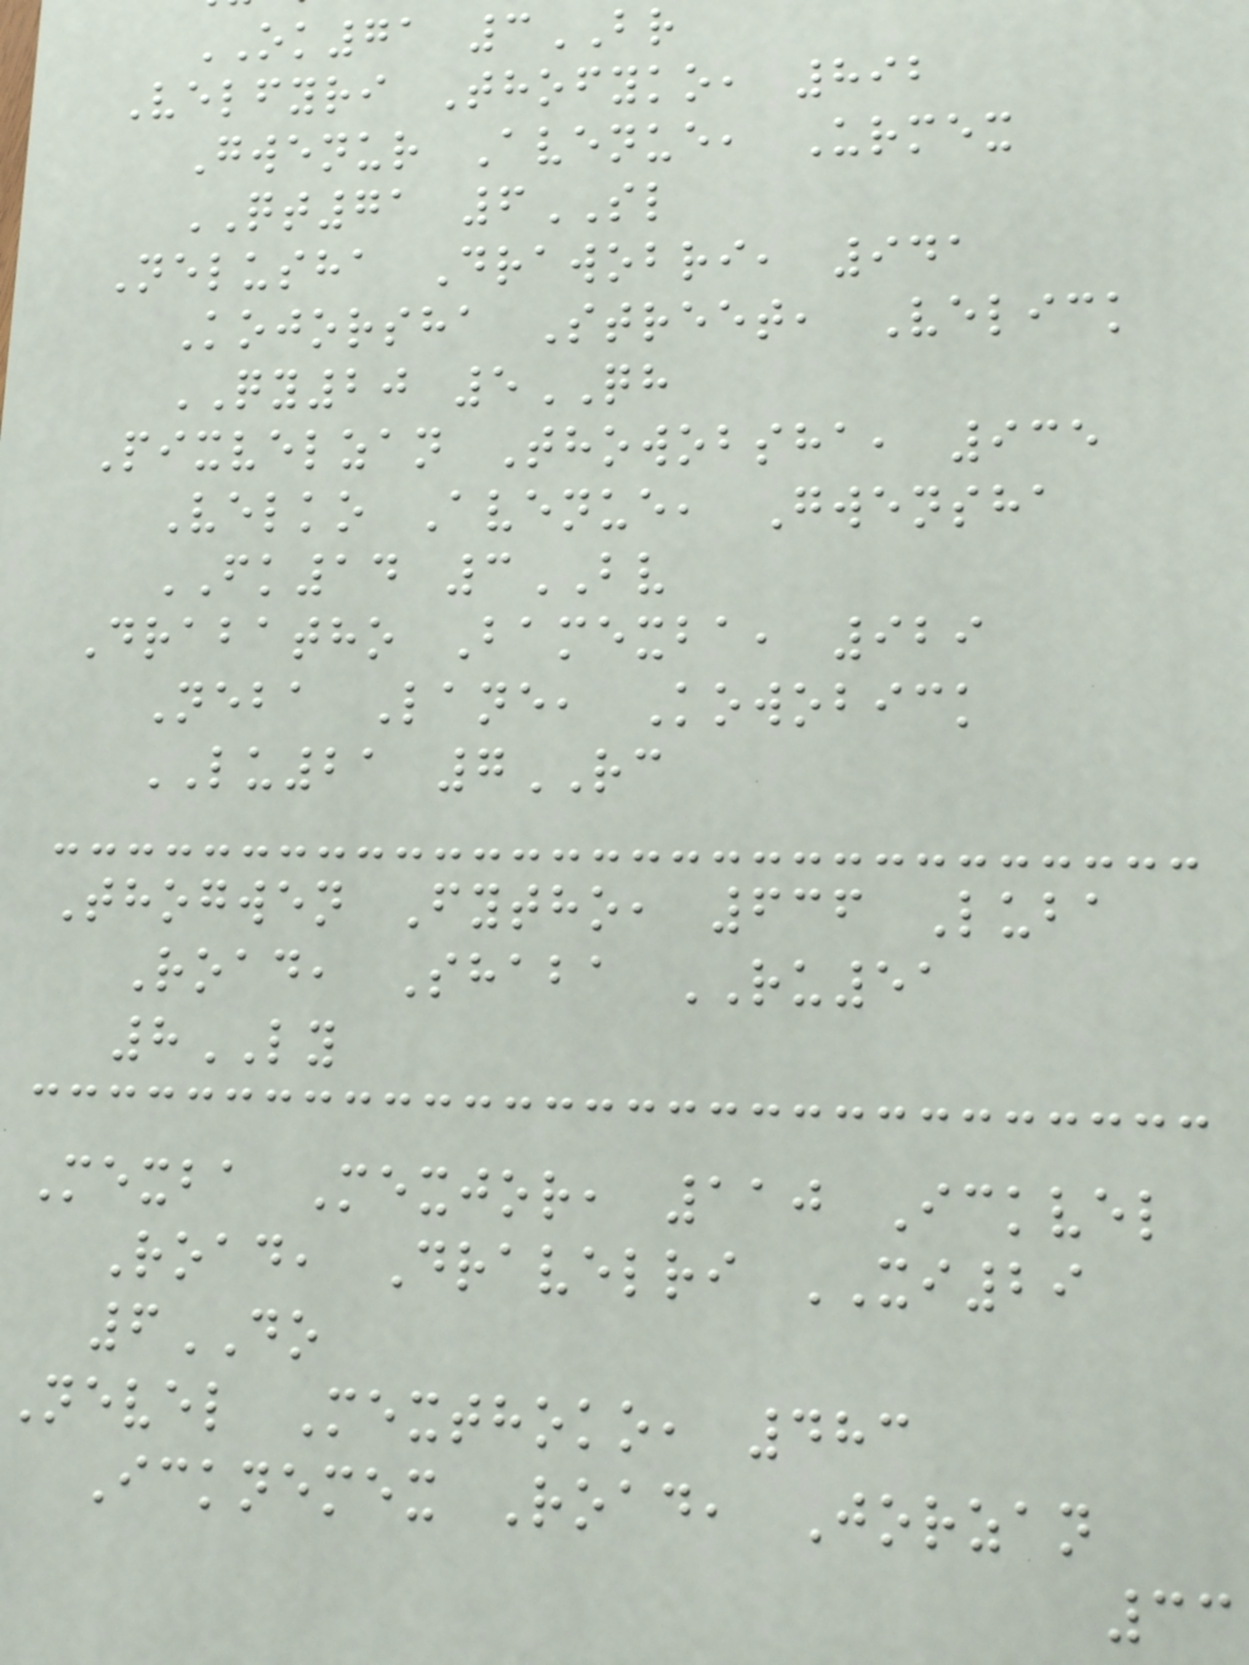OK71 3BR
Velfyri Thofyko, 892
Gwenur Avenue, Urmex
QT71 6SL
Nelusha Drawobri, 941
Kojorsha Street, Velick
QY20 5QH
Pixvelzan Thowobsha, 935
Velko Avenue, Gwensha
FK14 3BV
Drabatho Bamexba, 929
Neba Lane, Kowobick
LU21 7RC
Thogwen Fytho, 636 Luba
Road, Shaba RU51
8LY
Mexba Mexjor, 110 Ickvel
Road, Dravelri XI29
6DO
Nevel Mexthoko, 483
Icknemex Road, Jorzan
33
